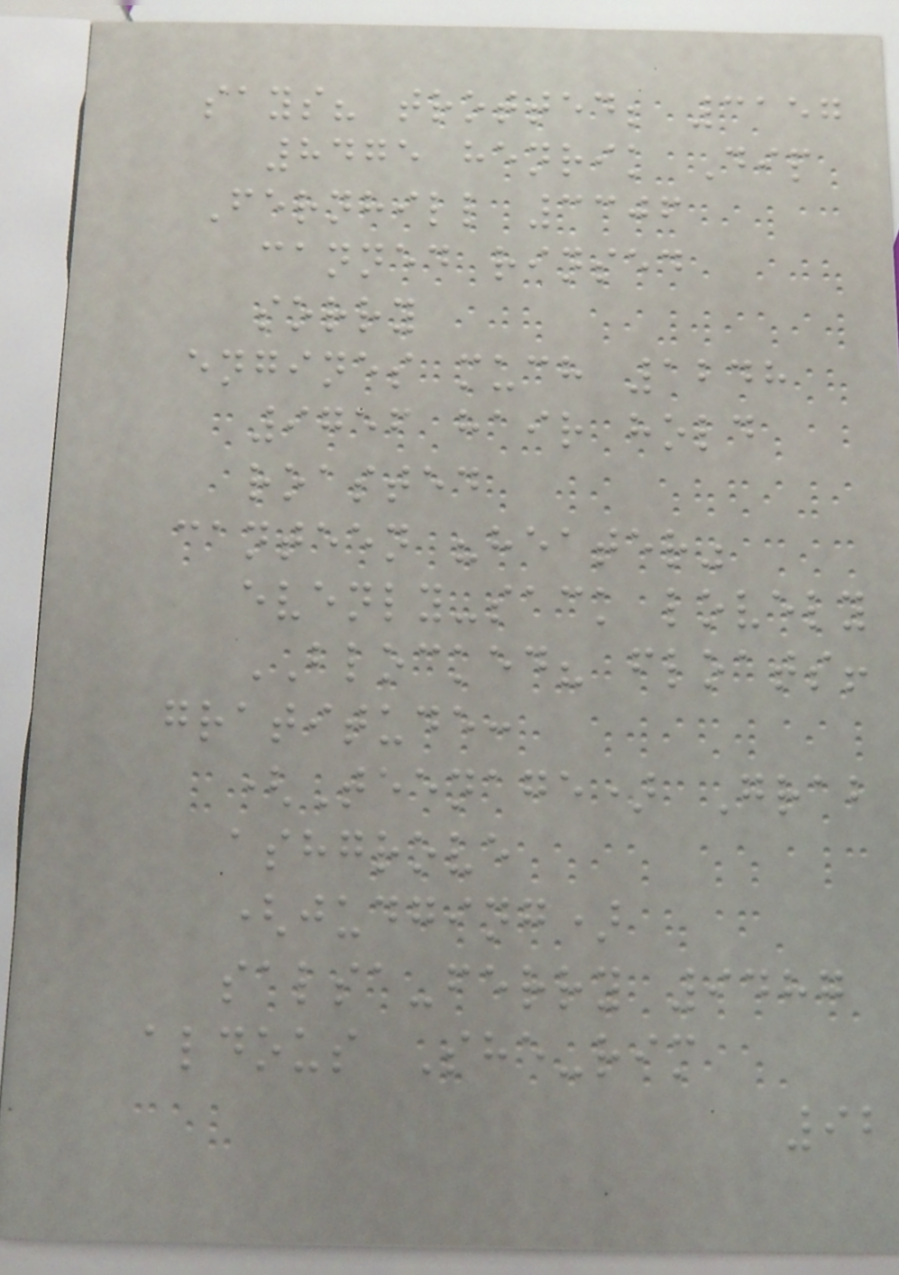says? trotted; 3157
8475 henrik Dip
Fernhill 3306
canned rinsed
sorry
engines much 1248
9756 hair hold
roasted
canteen "heater"
evenly-sack lovely
BLOCKED? floats!
gratitude:
(Teenage) Grab
ashgrove
(judging)
salsa-ferry 9487
aldous She-rim
92
